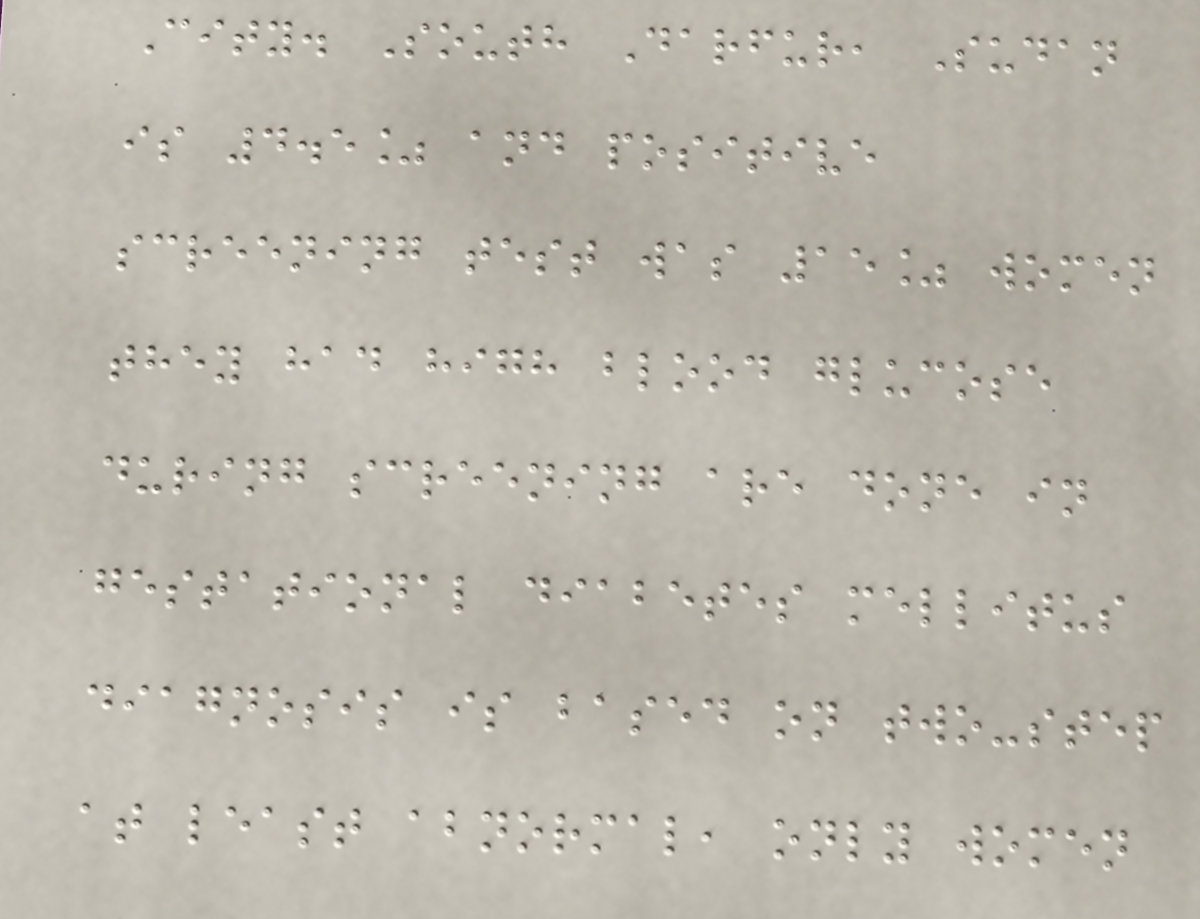City. South Darfur, Sudan
is 4.5% and positive
screening test was 15% women
they had high blood glucose
during screening are done in
gestational diabetes mellitus
diagnosis is based on two-step
at least abnormal, only women
